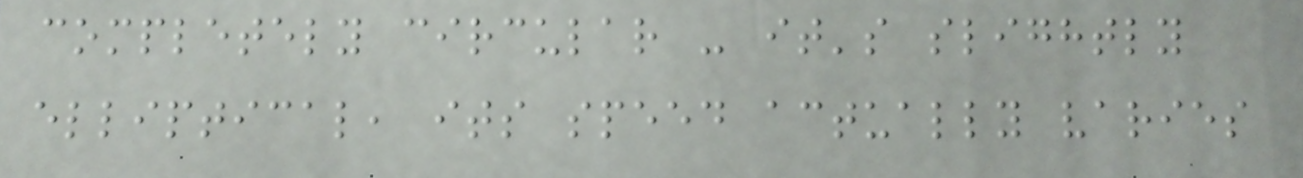completely circular - it's slightly
elliptical, its speed actually varies
